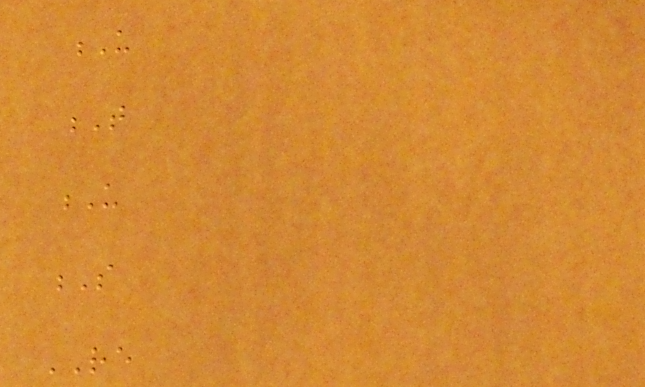U
T
U
S
RE
